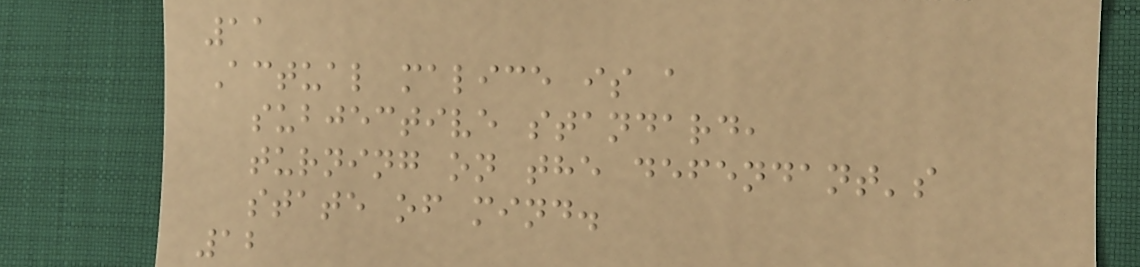11
Actual malice is a
subjective standard,
turning on the defendant's
state of mind.
12
